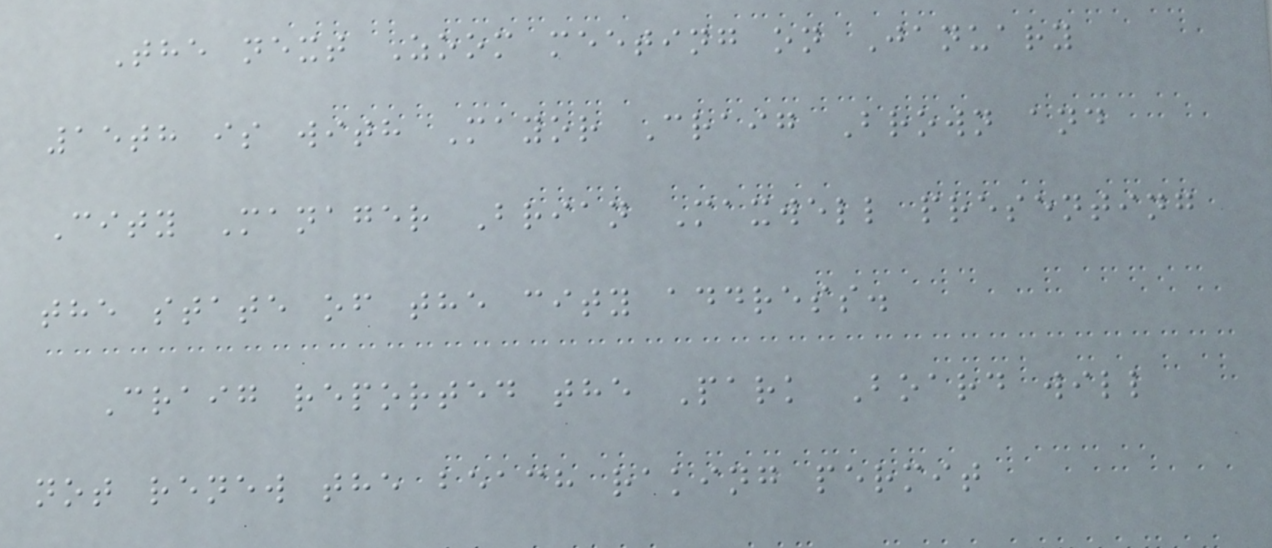The next Zoom meeting on January
15th is with Mayor Craig Brown and
City Manager Brian Maxwell presenting
the state of the city address.
Craig reported the Park Board will
not renew the beach raking permit
